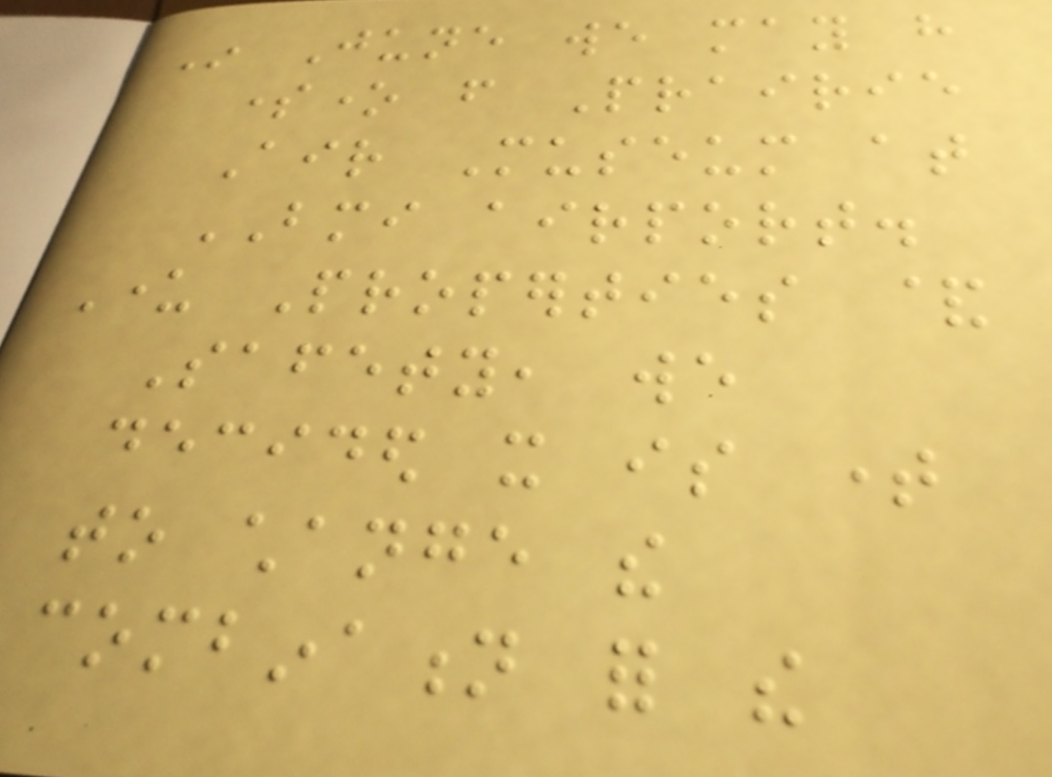In June we may have
someone from Prairie
Air Museum at
BMI airport.
Under Properties &
Safety, we
decided it is time
to change the
combination for the
